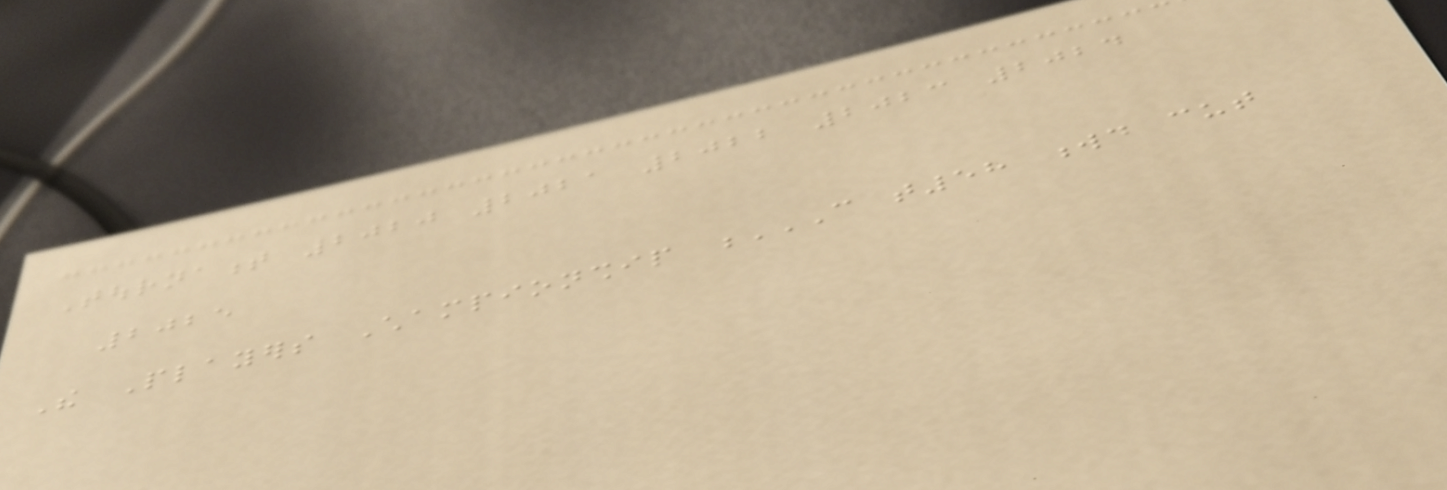Tournament 2020 2021 2022 2023 2024
2025
The Players Championship C T58 WD CUT
